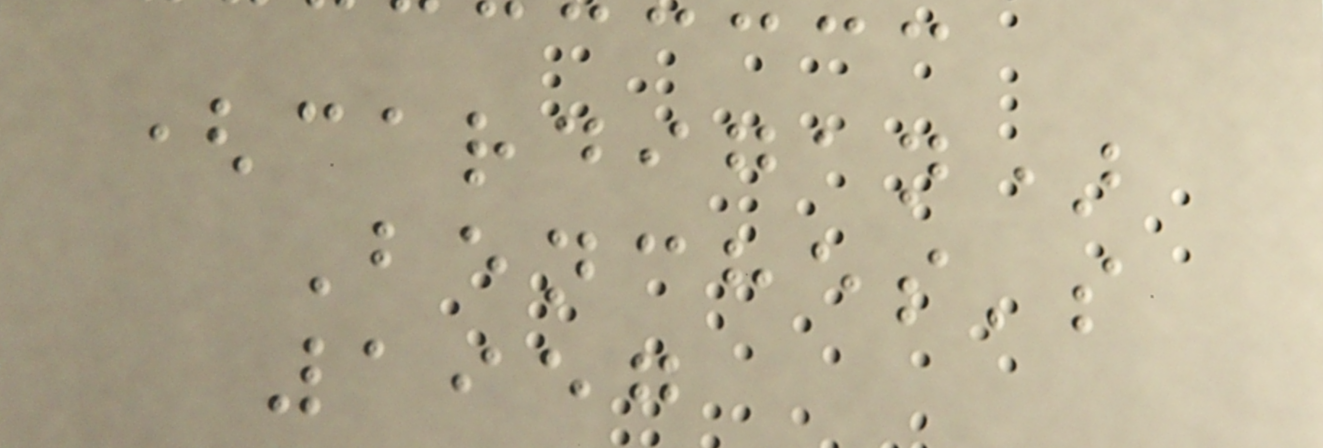(cardigan)
Benches's
1957
